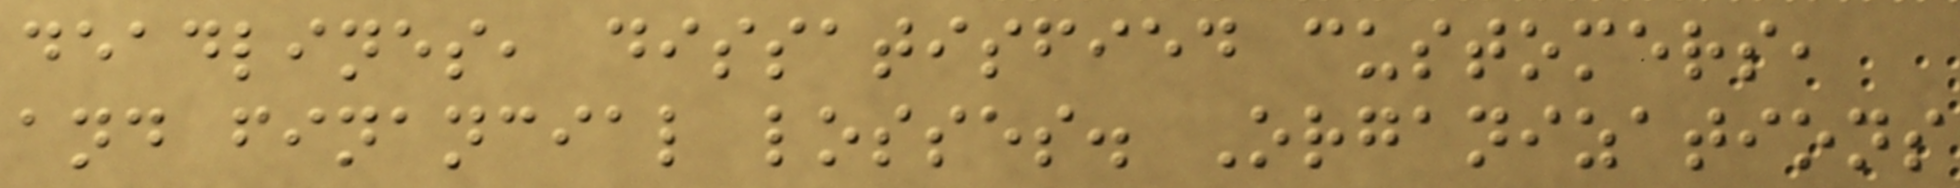deadlines, dissatisfied customers,
and financial losses. Organizations
